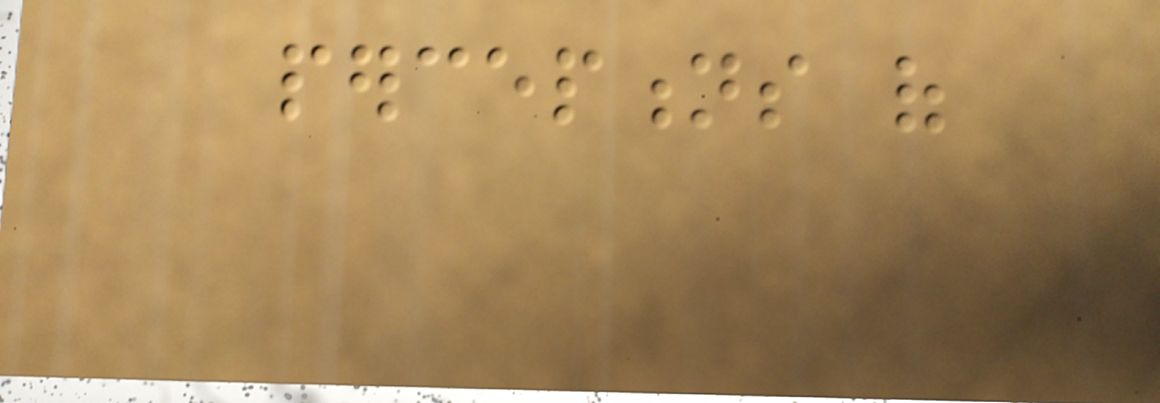perceptions of
